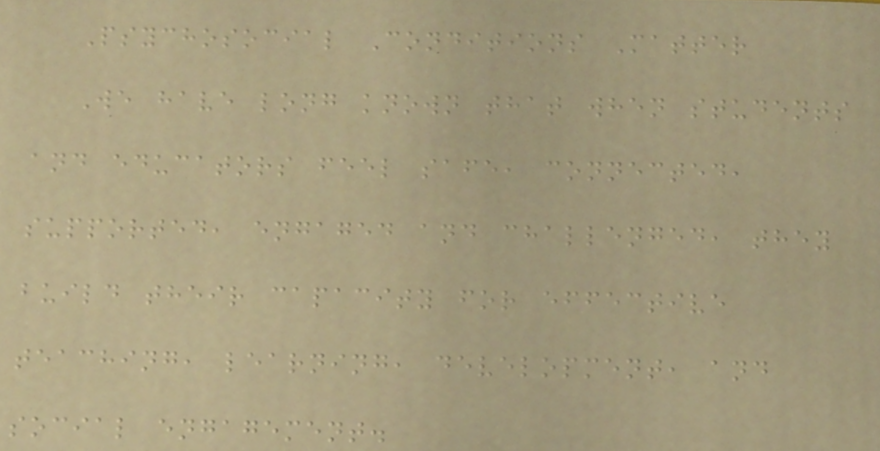Psychosocial Conditions Matter
We have long known that when students
and educators feel safe, connected,
supported, engaged and challenged, they
build their capacity for effective
teaching, learning, development, and
social engagement.
